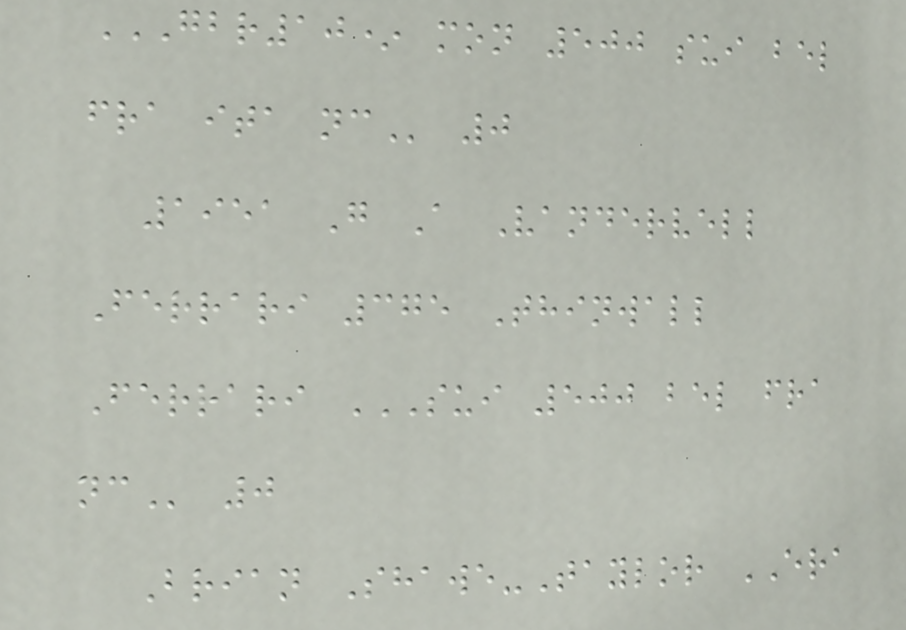GBR10* MON 500 SUI BEL
FRA ITA NC 0
1951 G A Vandervell
Ferrari 375 Thinwall
Ferrari SUI 500 BEL FRA
NC 0
Brian Shawe-Taylor ERA
